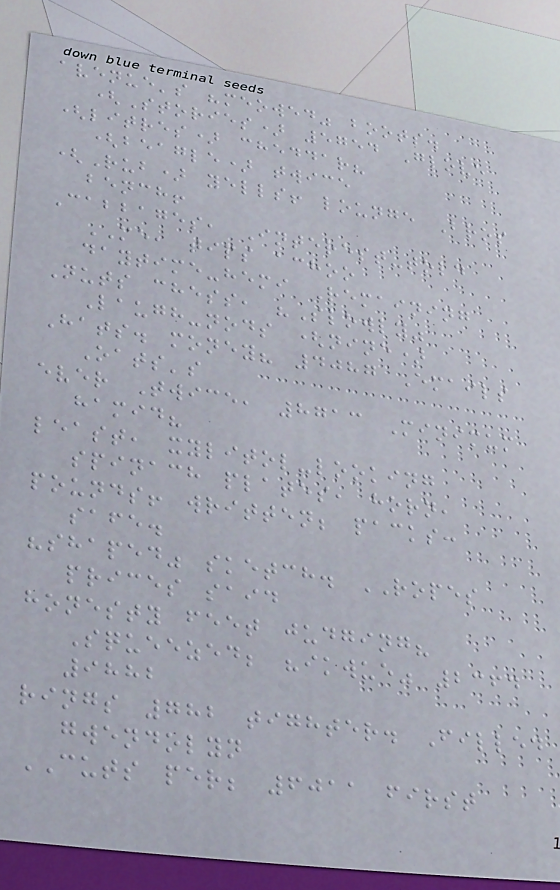avenue's "meowed" boots.
(Stories) 5754 Glove
(litres) cheddar?
(beagle) twice
(Rub) yells! lounge Bros
bench!
Cabbages, Interest-told
ME, tips achoo
daytime-hemi Remaining
Nuts chess, "Slowly"
Laugh-nods (nine)
Hats. money? 4087 Emails
Oats's
ever Twice, 8713 Minimum
hamid?
least, xylitol-looking
spinach plates, horn,
pounds! written; packs:
safe.
"shaped" sketch. ROPES
prices said
honesty feet judging?
Squeezed; "ikwue" 2364
9882
rings 782 tighter. Filled
gwendolyn
CUTS per; 6011 first
